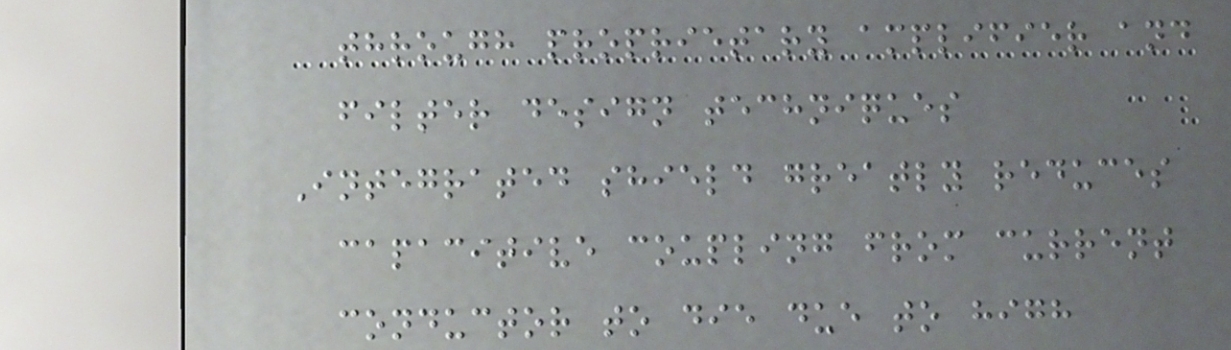through proprietary amplifier and
filter design techniques
Integrated shield greatly reduces
capacitive coupling from current
conductor to die due to high
